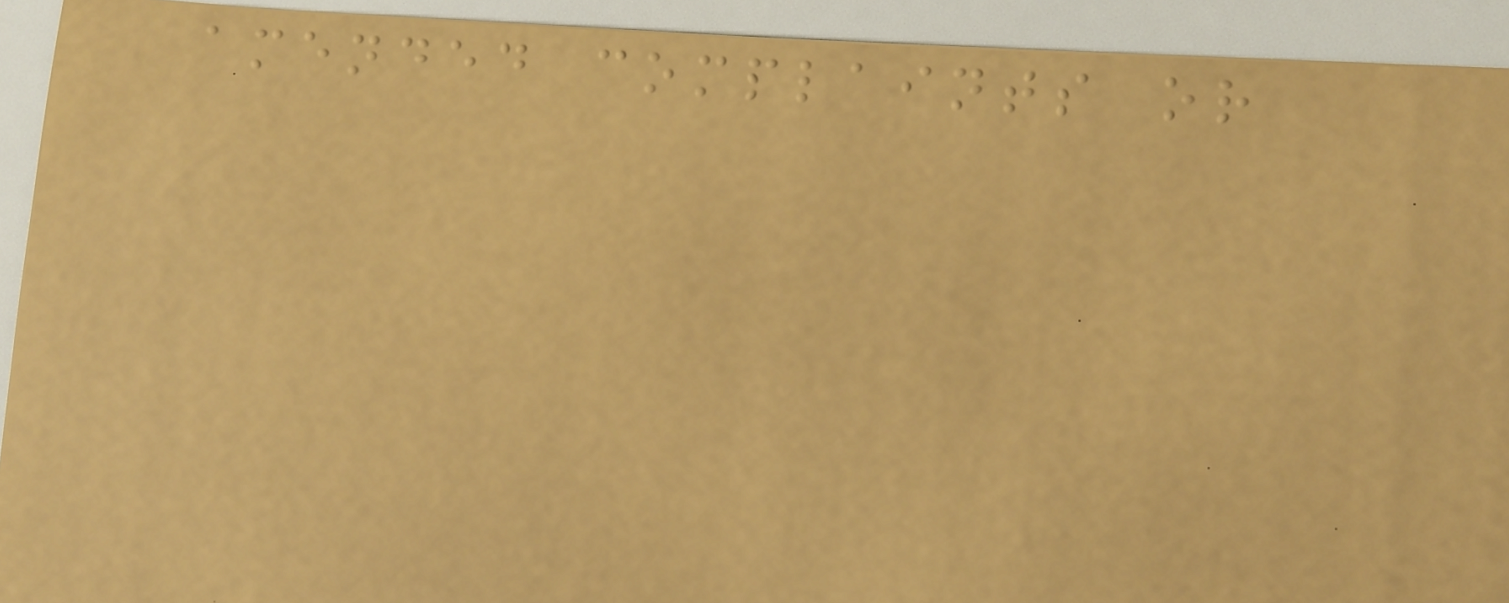amended complaints or
